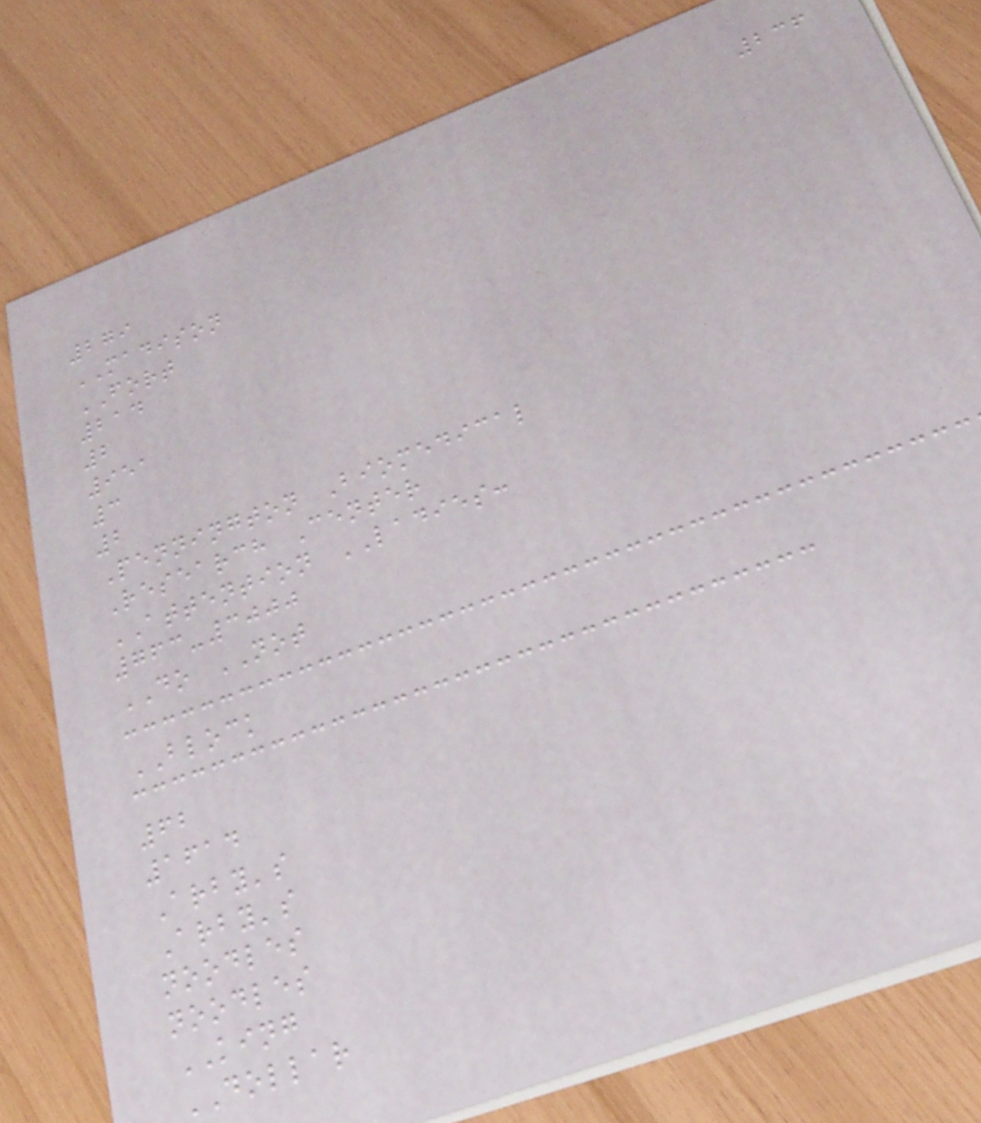236
279
MADISON
FORT
214
2
951
3
2
Pennington Biomedical
Research Center
ATTENTION LADIES:
763-3000
DO NOT
BLOCK
62
1614
Arby's
Arby's
noodles
noodles
KING
DOLLAR
